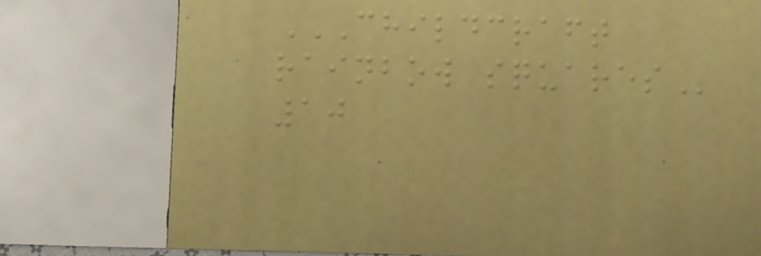CHILDCRAFT
RAINBOW SQUARES
10
